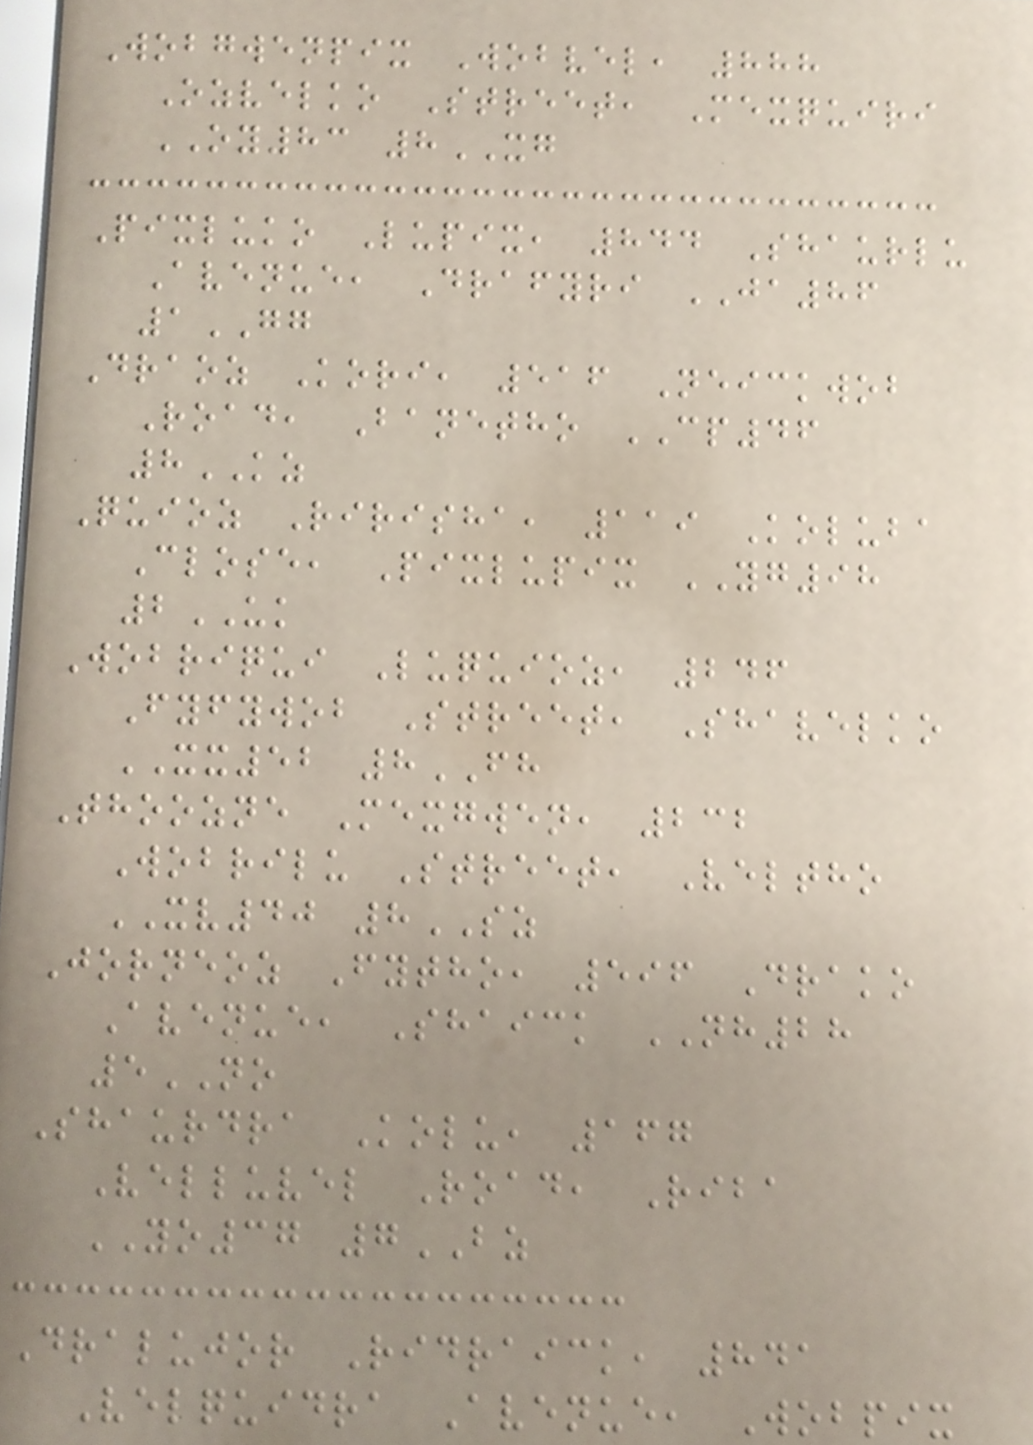Wobgwenpix Wobvel, 888
Ozvelko Street, Mexquiri
OY83 8XG
Pixluko Lupix, 844 Shaurlu
Avenue, Drafyri JA86
1GG
Draoz Kori, 516 Neickwob
Road, Banetho CP46
8KZ
Quioz Ririsha, 119 Koluba
Close, Pixlupix YG98
2UK
Wobriqui Luquioz, 246
Fyfywob Street, Shavelko
XX52 8FH
Thoozne Mexgwen, 232
Wobrilu Street, Veltho
XV40 8SZ
Jorneoz Fytho, 596 Drako
Avenue, Shaick NH28
5NO
Shaurdra Kolu, 167
Velluvel Road, Riba
YO37 7BZ
Dralujor Ridraick, 841
Velquidra Avenue, Wobpix
